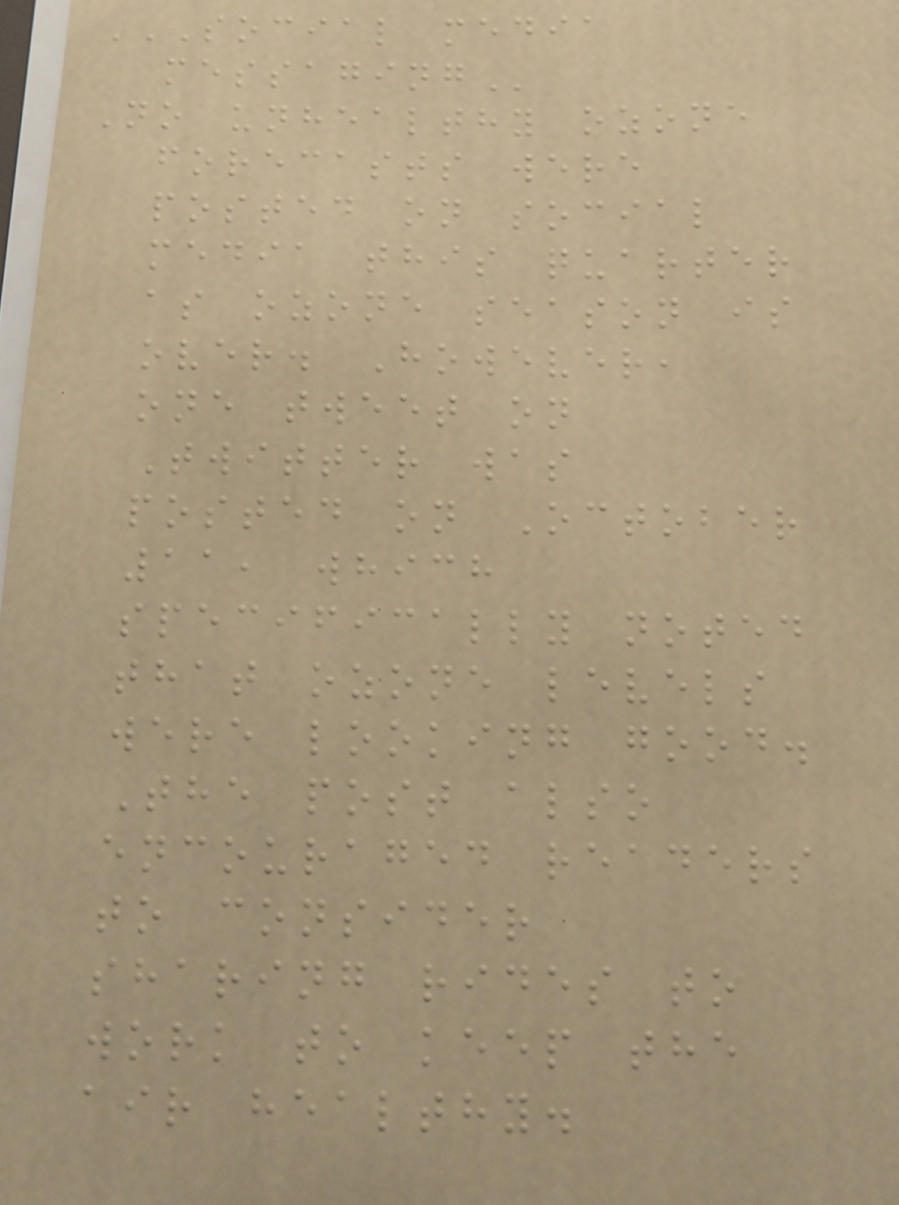SOCIAL MEDIA
MESSAGING
No unhealthy ozone
forecasts were
posted on social
media this quarter
as ozone season is
over. However,
one tweet on
Twitter was
posted on October
11, which
specifically noted
that ozone levels
were looking good.
The post also
encouraged readers
to consider
sharing rides to
work to keep the
air healthy.
